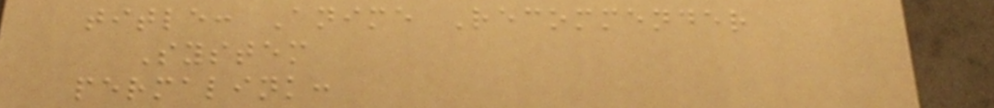title: Anime Recommender
System
permalink:
